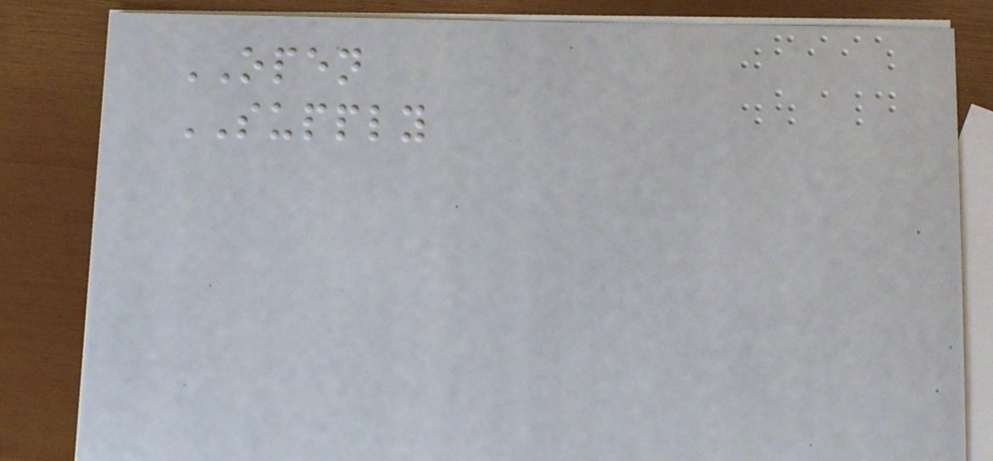OPEN
SUPPLY
